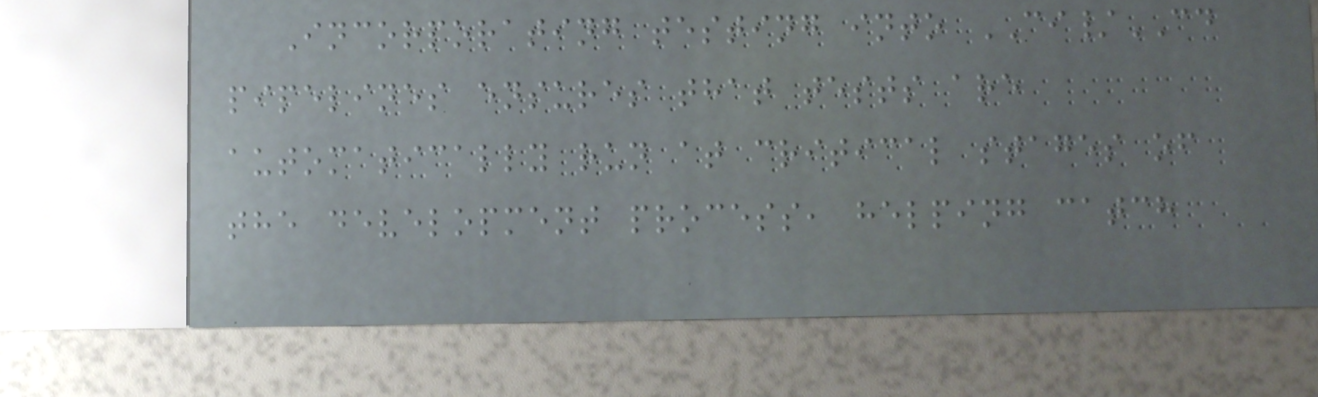Incorporating testing into CI/CD
pipelines ensures that tests are
automatically run at critical stages of
the development process, helping catch
